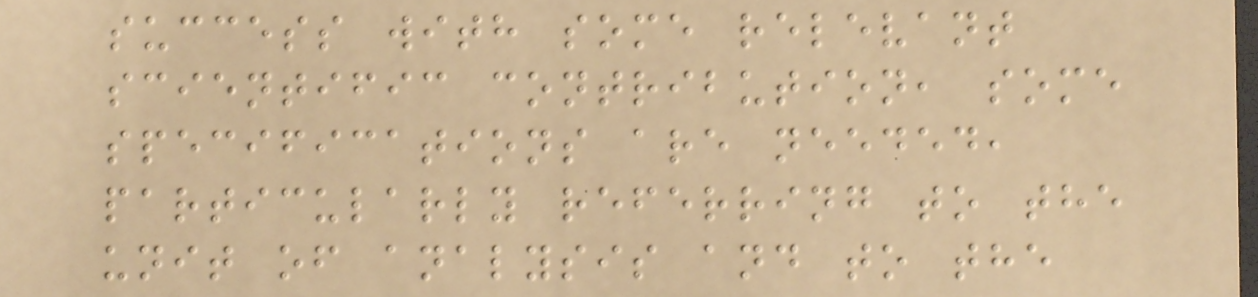success with some relevant
scientific contribution, some
specifications are needed,
particularly referring to the
unit of analysis and to the
